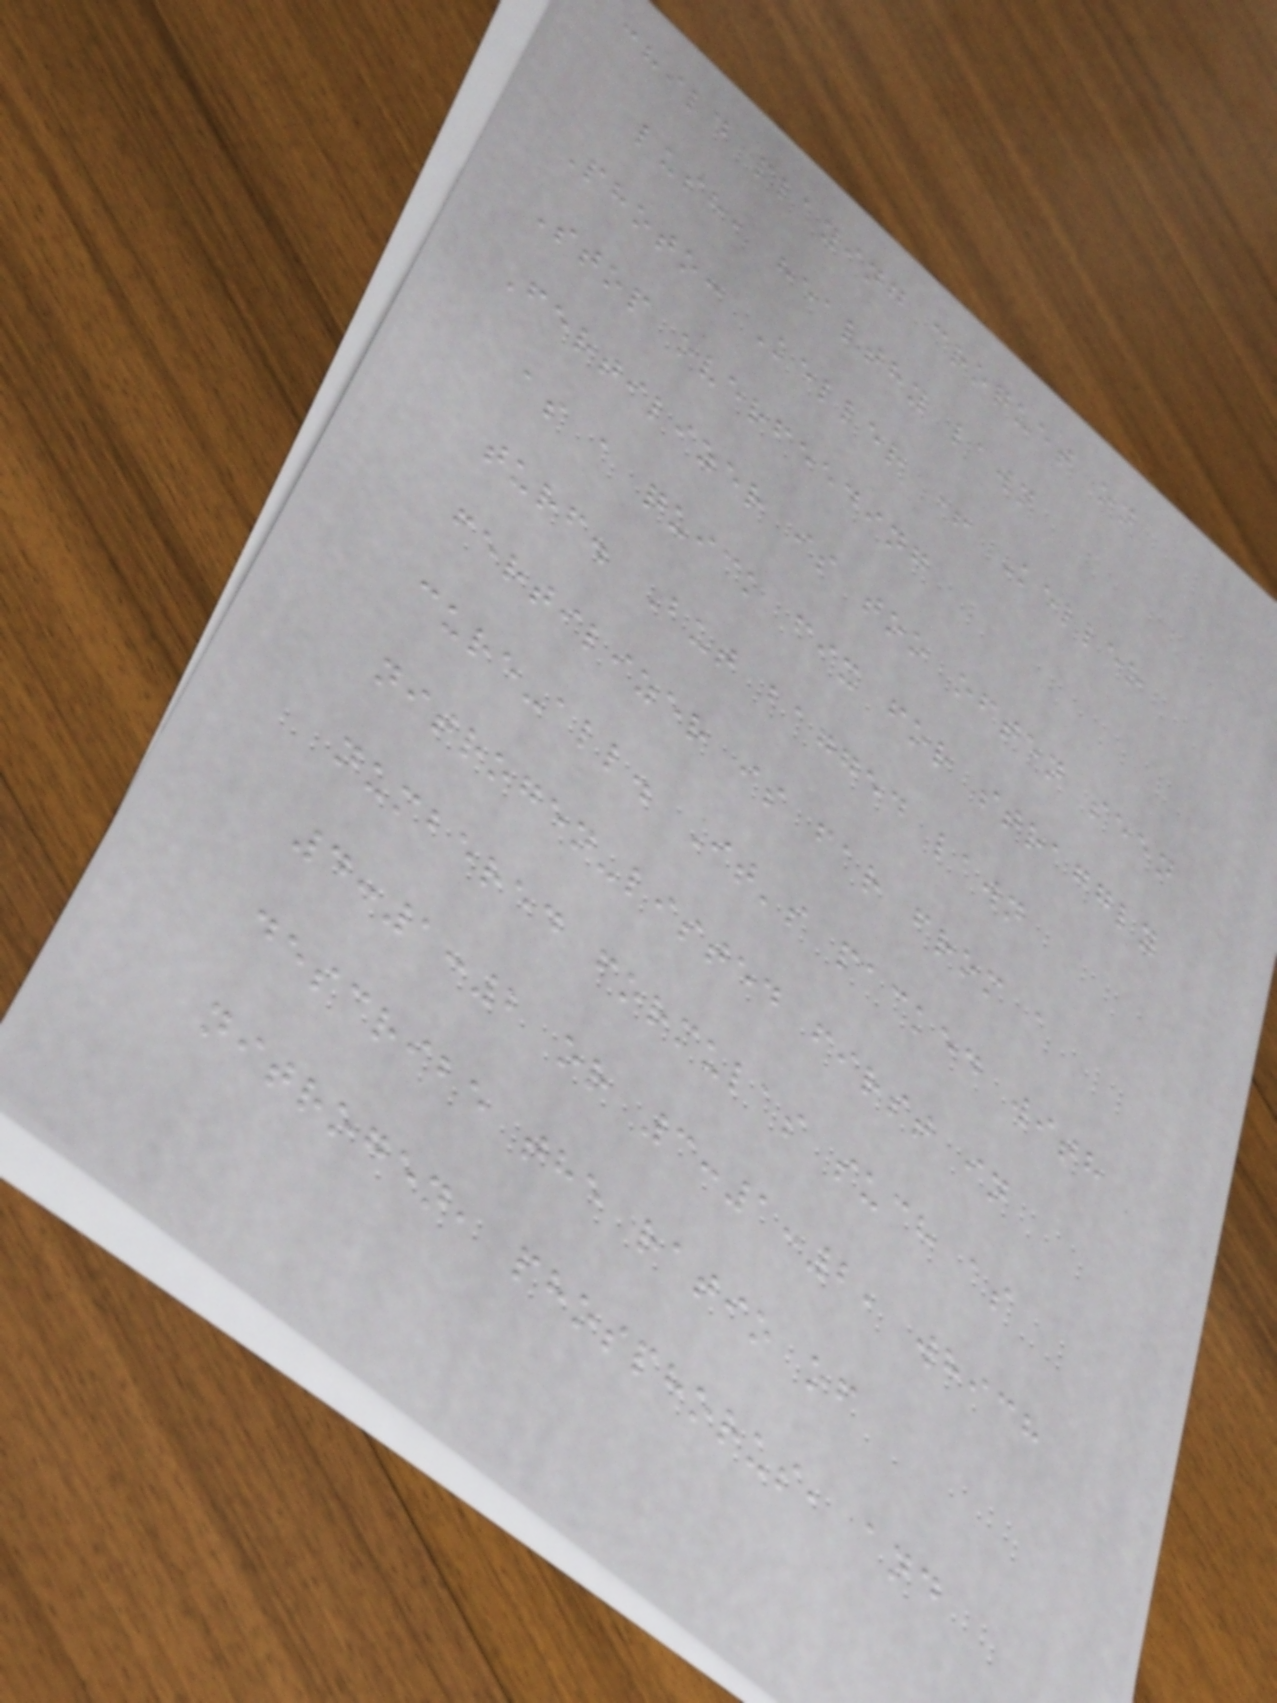child playing croquet on
lush, healthy lawn
Photo: Keller + Keller
Stop overfeeding
Fertilizer is too often seen
as a quick fix for straggly
turf. But bagged lawn
fertilizer is far from a
cure-all. It's packed with
nitrogen-listed first in
numbered formulas such as
4:1:2 or 3:1:2, which
describe the ratio of
nitrogen, phosphorus, and
